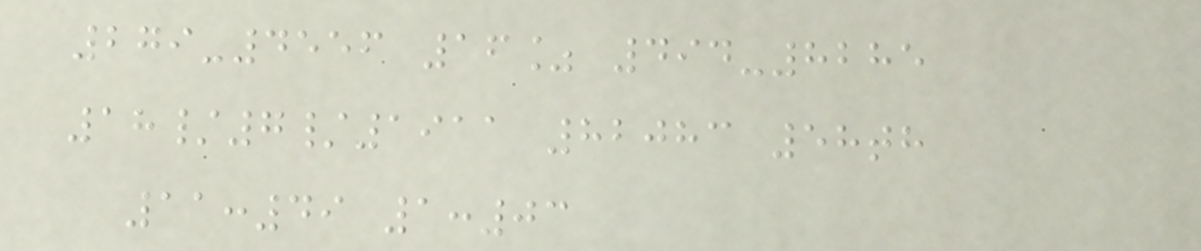279-4556 16% 494-8285
18/7/1911 82083 58th
11:49 1:03
